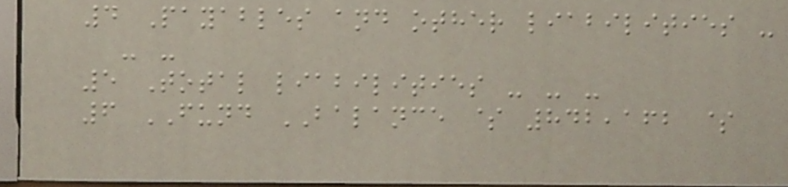4 Payables and other liabilities -
- -
5 Total liabilities - - -
6 FUND BALANCE $ 842,162 $
